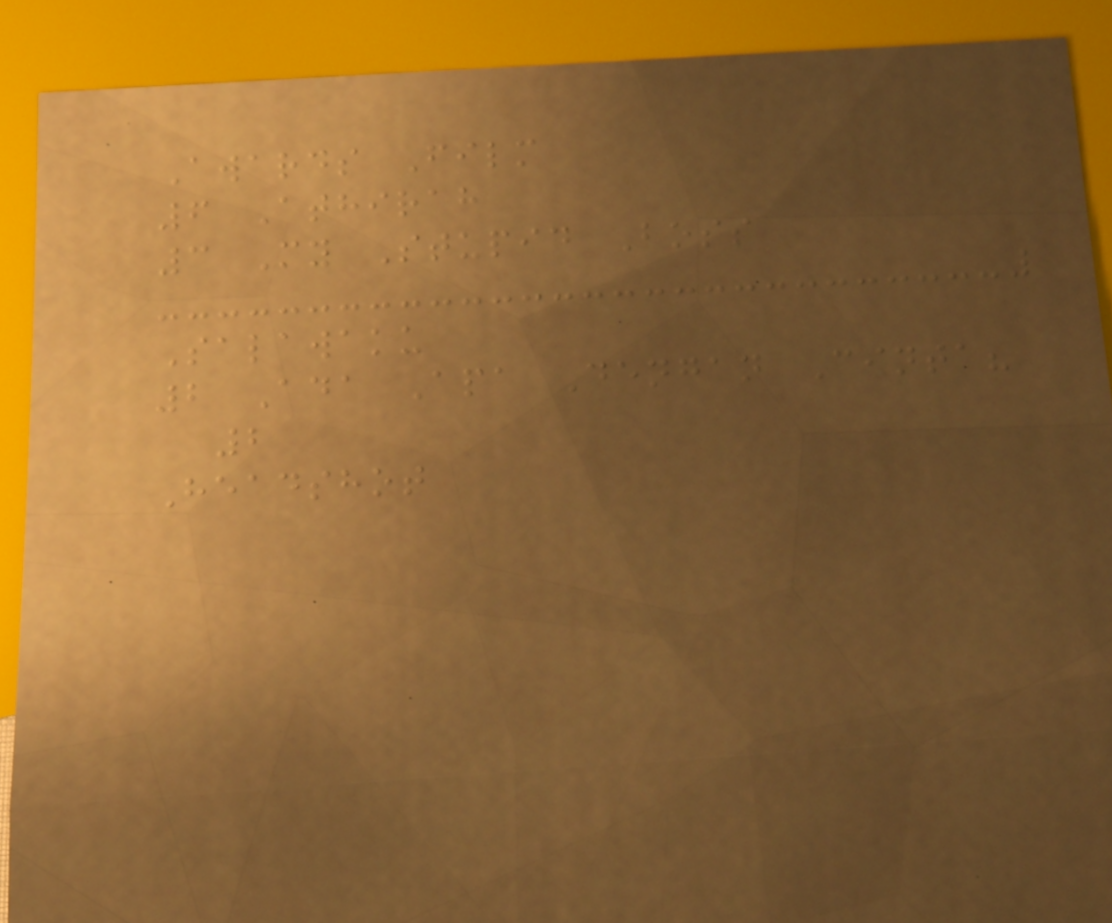Awards Film
6 Athirah
3 My Stupid Boss
Salawaku
2 Ada Apa Dengan Cinta?
2
Headshot
